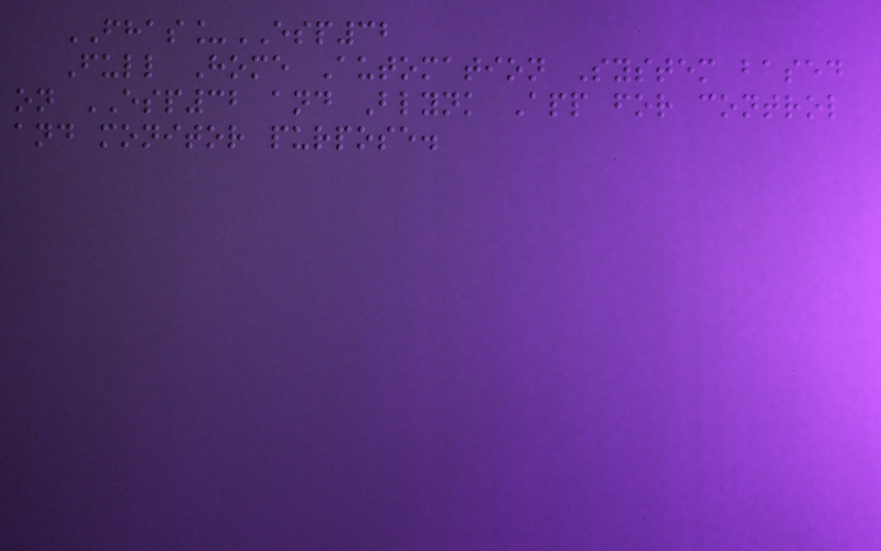FHAS_ESP32
Full Home Automation System based
on ESP32 and Blynk App for control
and monitor purpose.
